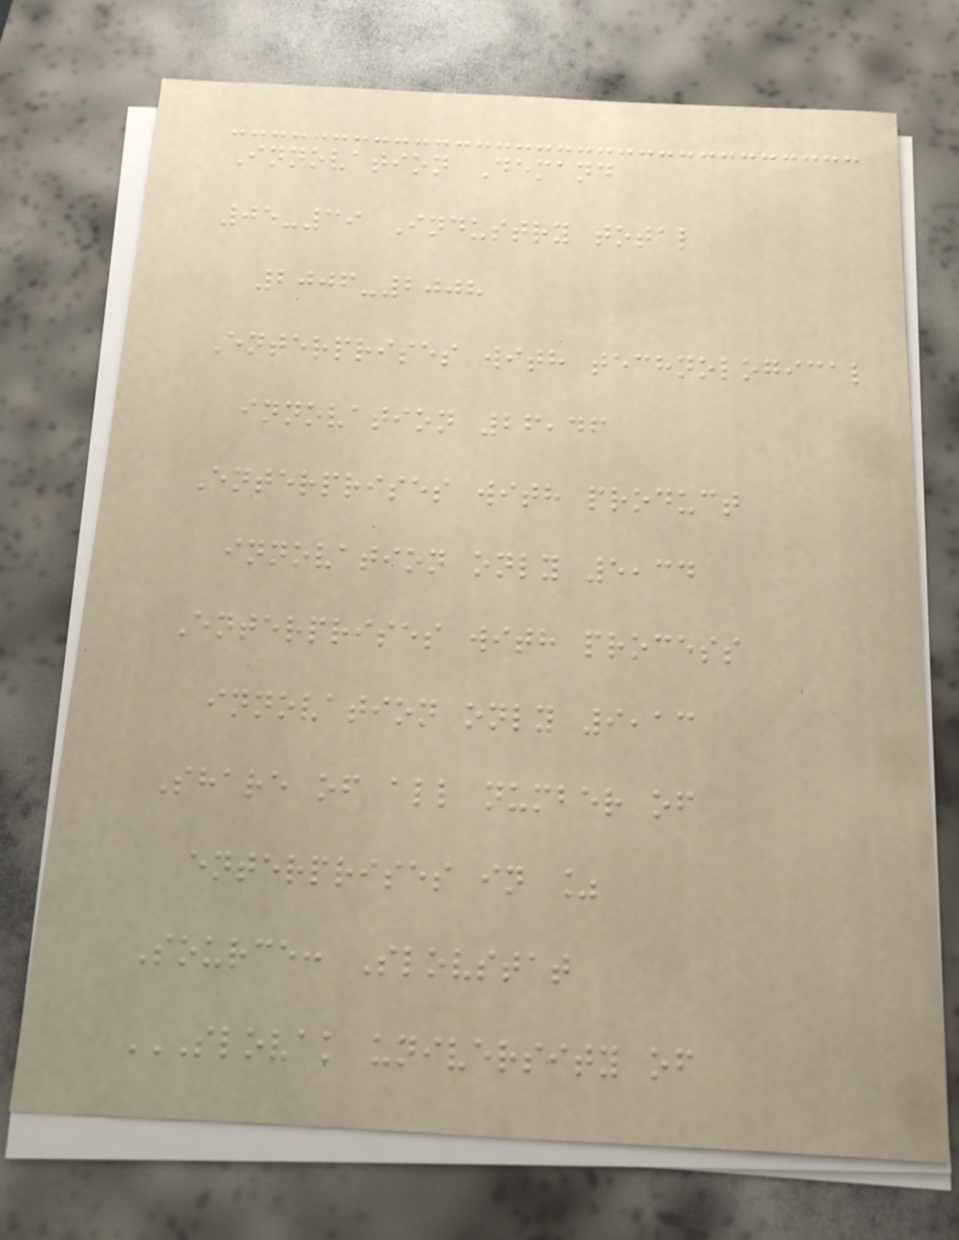Innovation Demand
05-39 Industry total
2006-2008
Enterprises with technological
innovation 26,46
Enterprises with product
innovation only 5,34
Enterprises with process
innovation only 9,13
Share of all number of
enterprises in %
Source: Slovstat
SLOVAK UNIVERSITY OF
